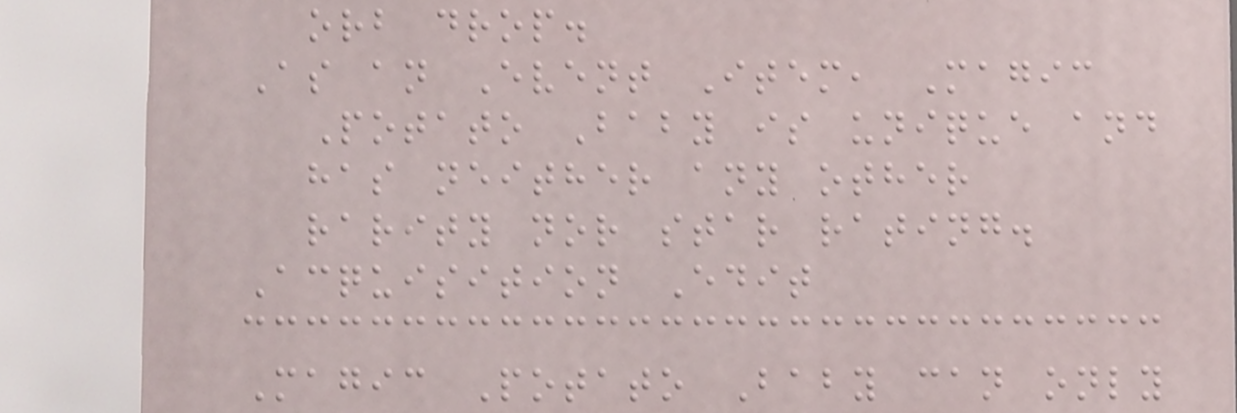orb drop.
As an Event Item, Magic
Potato Baby is unique and
has neither any other
rarity nor star rating.
Acquisition Edit
Magic Potato Baby can only
